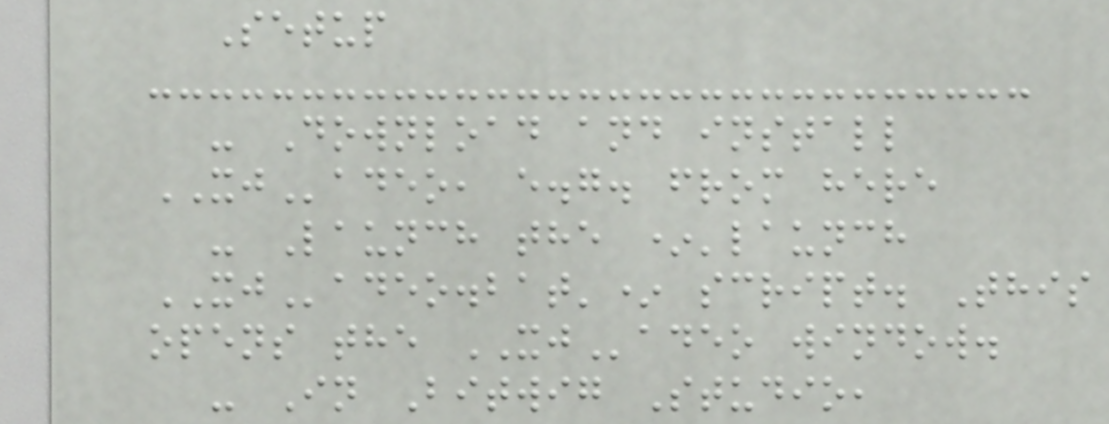Setup
- Download and install
XJadeo, e.g. from here
- Launch the *'launch
XJadeo.bat'* script. This
opens the XJadeo window.
- In Bitwig Studio,
